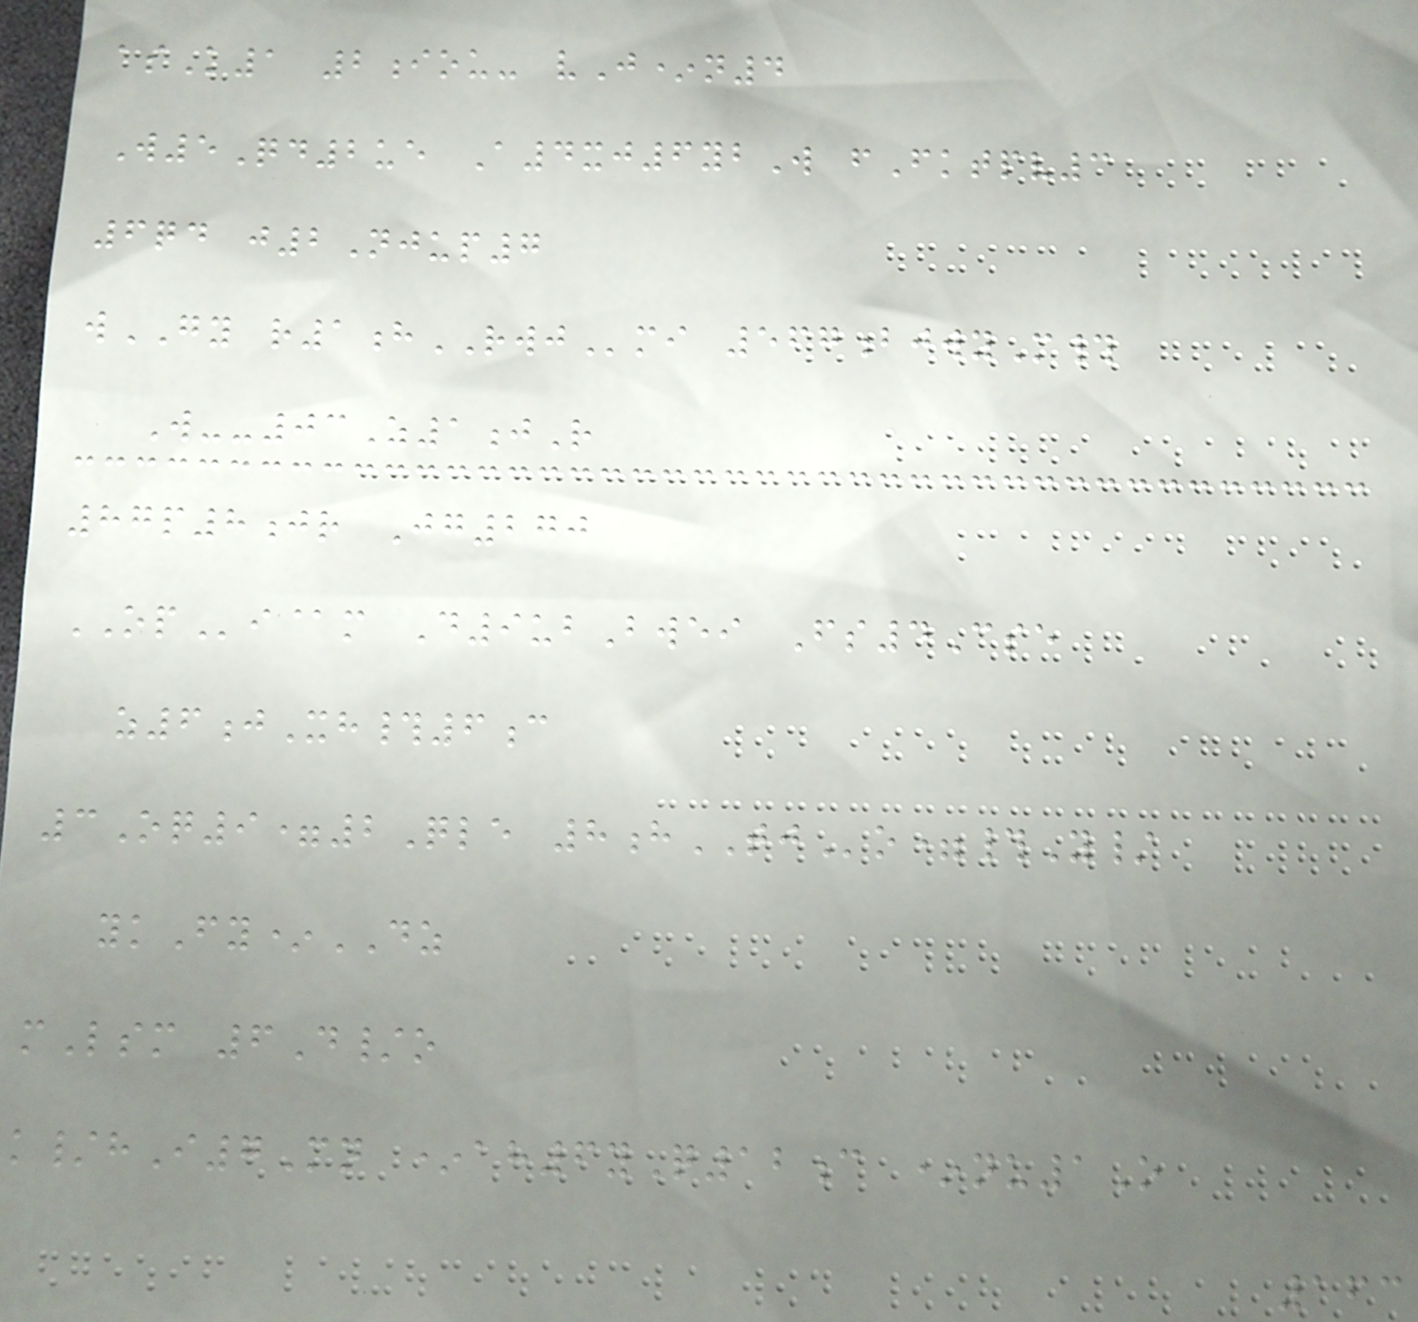asK1 2iou- vJ*n4
W5Qd2ue A4xj6ybW fFktpv3
6qd j2Njup7
wGY r1hRWJmi 567bjwyM#
W--03Z1jR
87p8jr Jg270
OPi@m D9ubBwei Fs4Cse
z6jXh#6c
3Oq9=2Qle 8hTJo=#Y/
ykFy*DZ
mLsm 6D/o
k/hI7Mn *ah6yQ12c *nu1O
163
